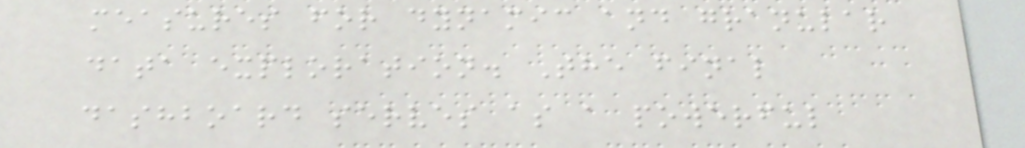measures for dynamic and granular
data exploration. The final
dashboard serves as a powerful
